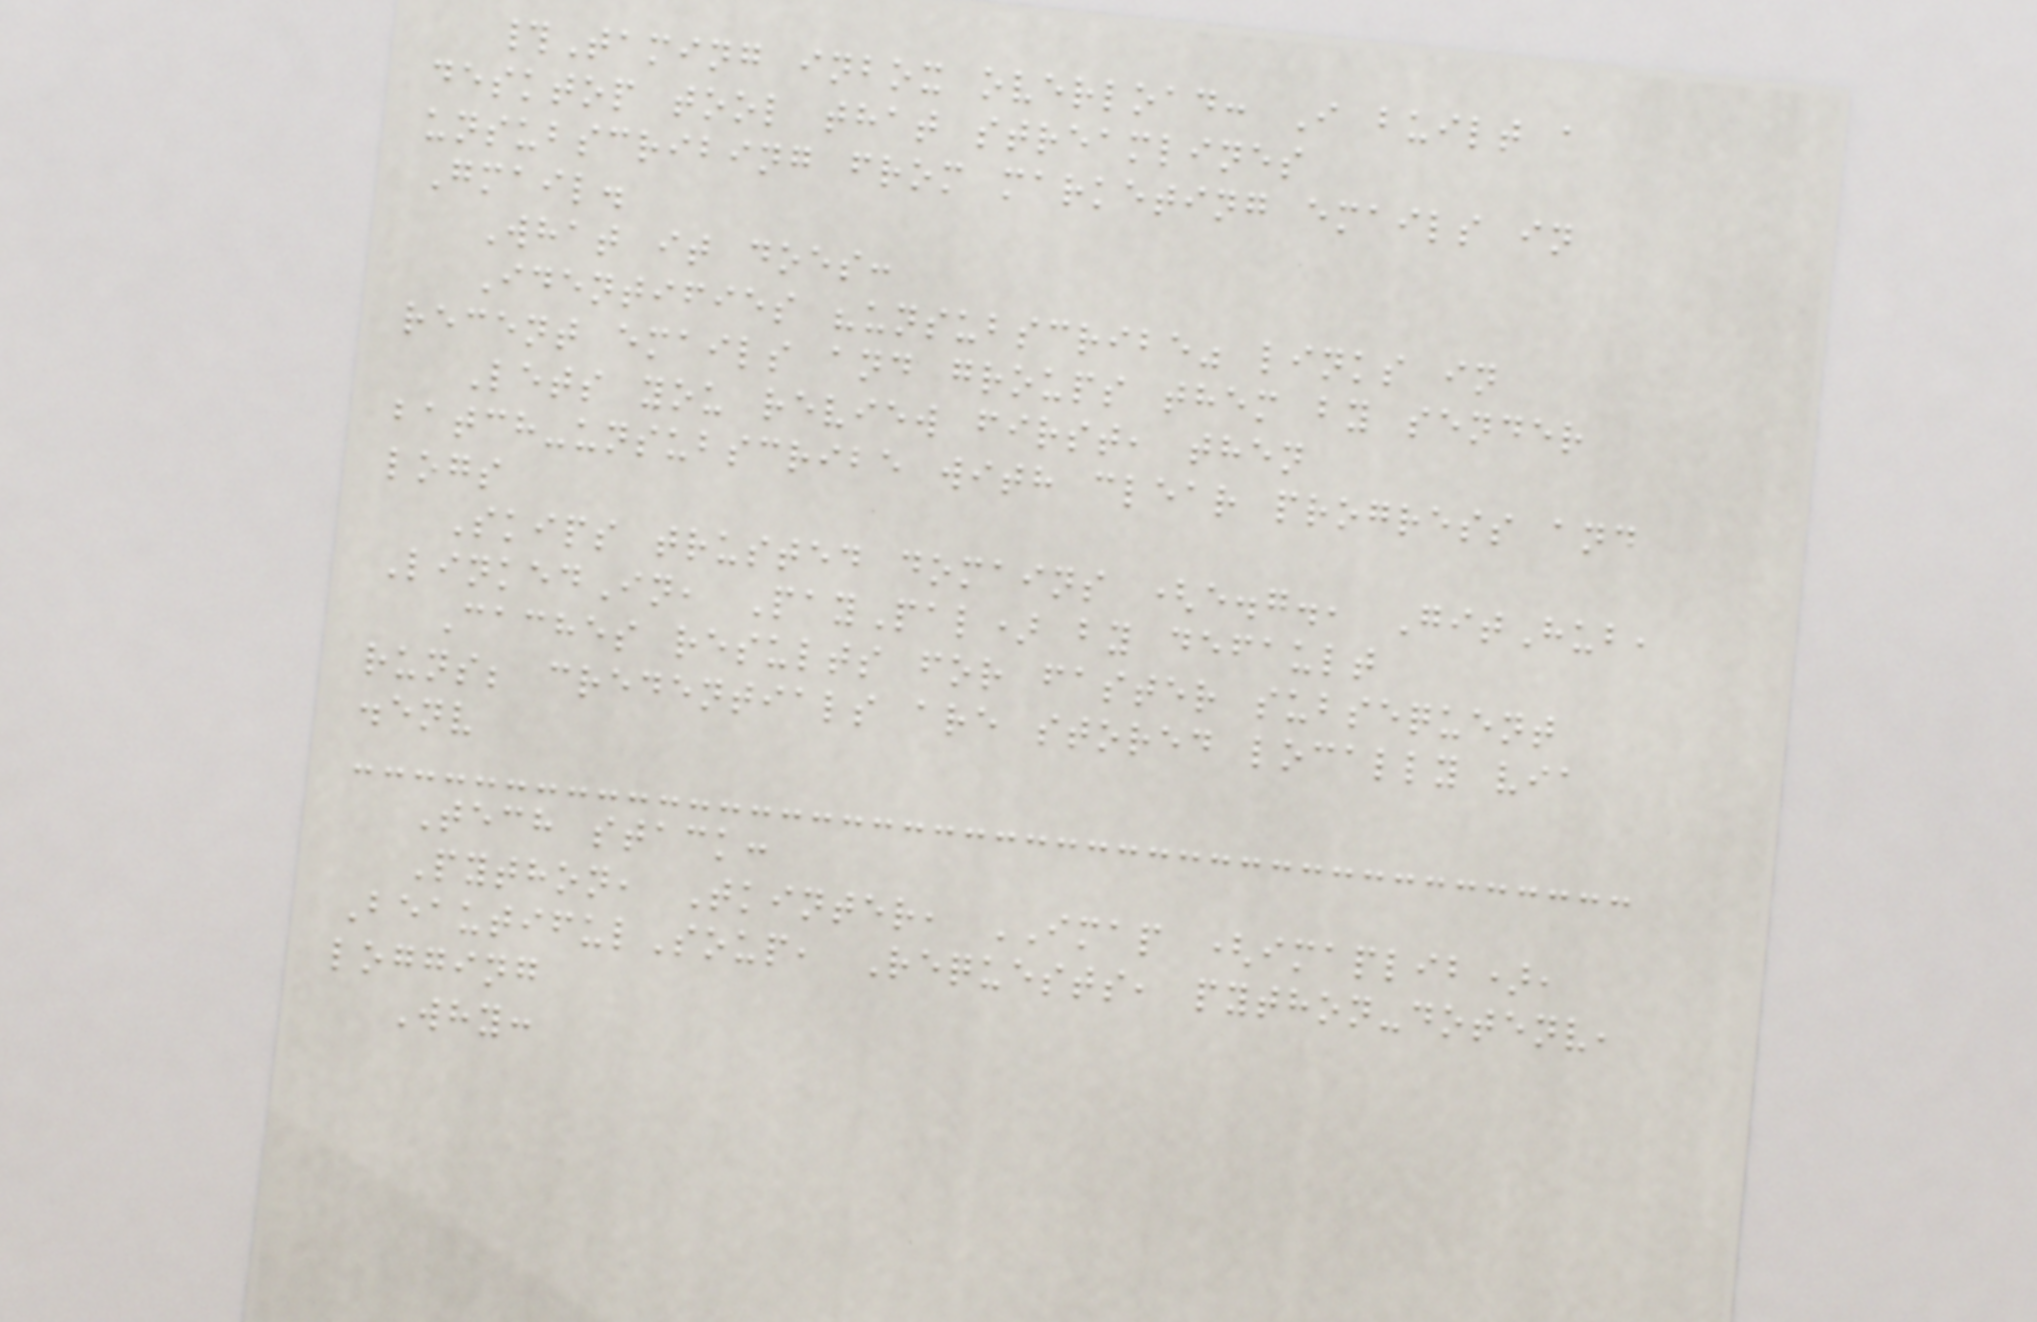#Taming inbox overload: I built a
desktop tool that streamlines
unsubscribing from marketing emails in
Gmail.
What it does:
Identifies "unsubscribe" links in
recent emails and groups them by sender
Lets you review first, then
batch-unsubscribe with clear progress and
logs
Skips trusted domains (e.g., GitHub,
LinkedIn, PayPal) by default
Caches results for faster subsequent
runs; credentials are stored locally via
.env
Tech stack:
Python, Tkinter, IMAP (imaplib),
BeautifulSoup, Requests, python-dotenv,
logging
Why:
